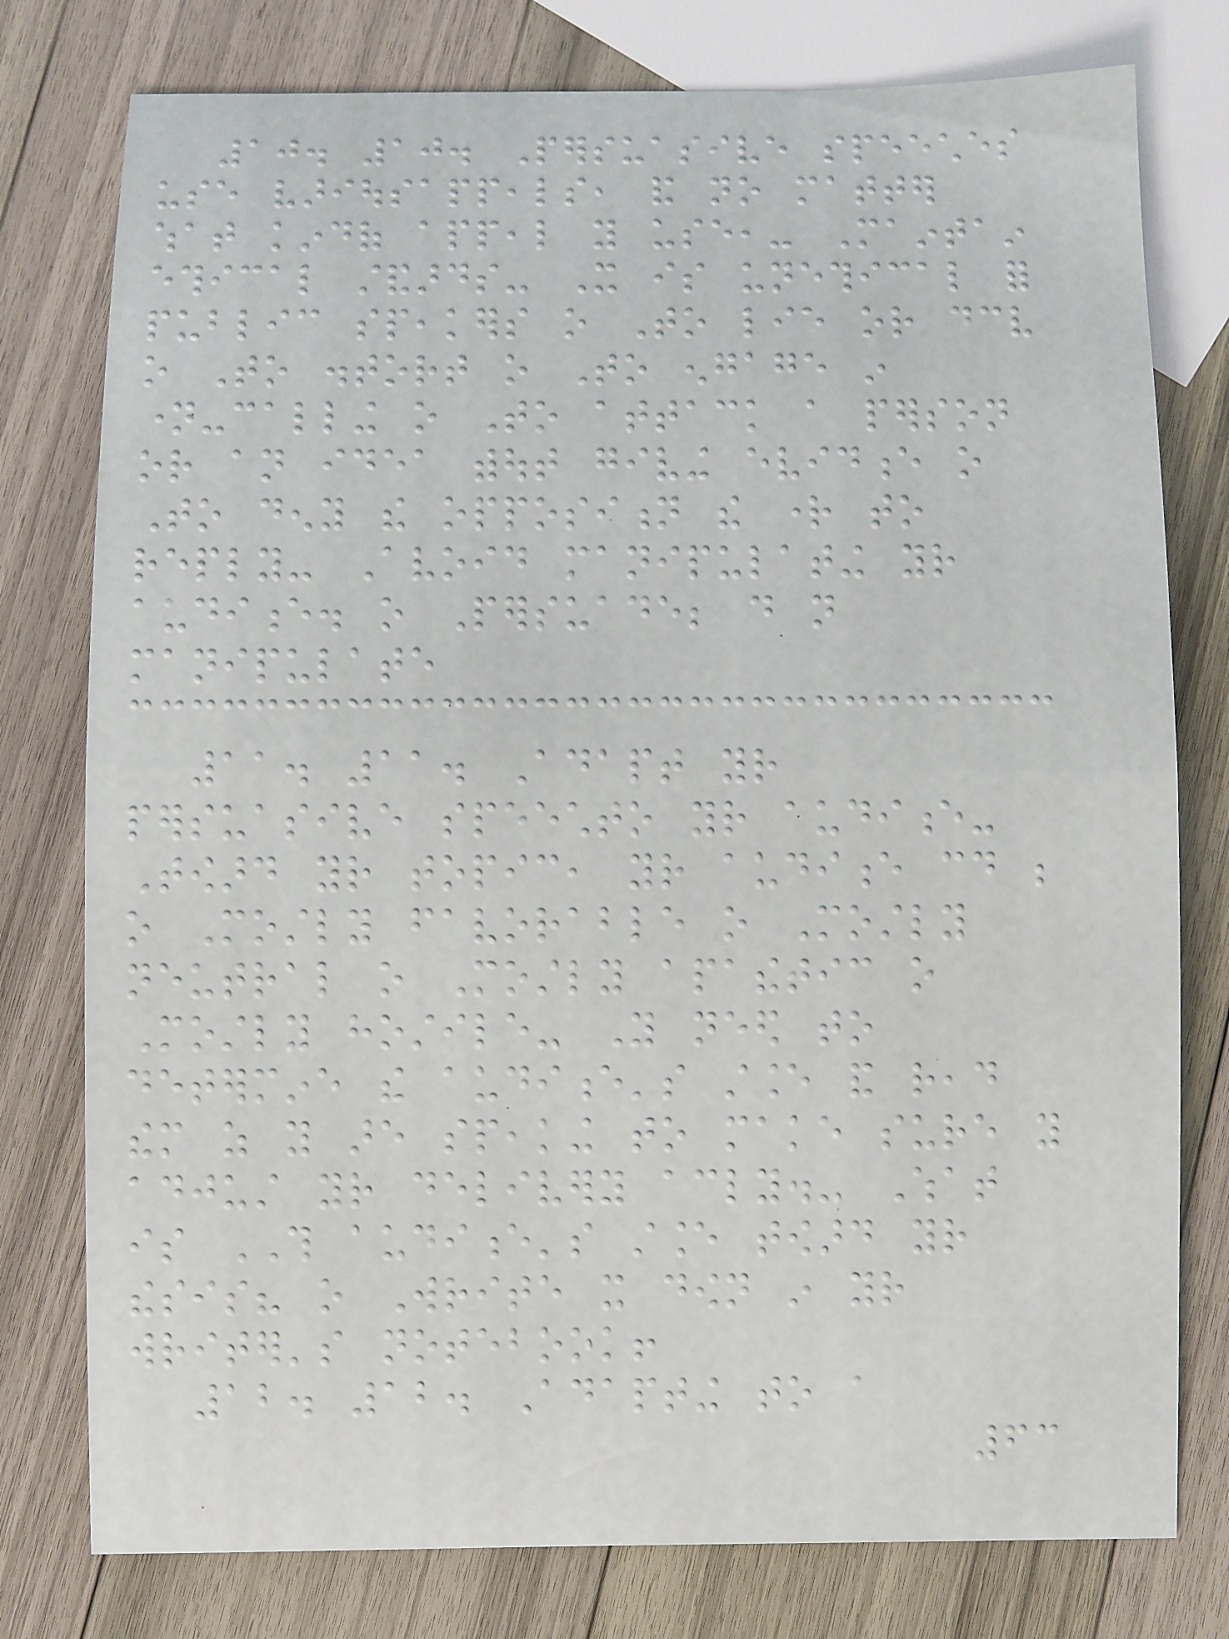10. 10. Persuasive speeches
use variousappeals, and no matter
what kindof appeal you use,- Maintain
ethical standards- It is unethical for
public speakers o To lie or deceive
o To distort o To engage in
name-calling o To attack a person
or an idea without giving evidence o
To deny the opposition the right to
reply- Avoid manipulating your
audience. o Persuade; do not
manipulate
11. 11. Adapt your
persuasive speechto your audience-
Toward your topic, your audience could be
o Mostly favorable o Mostly
neutral o Mostly apathetic o
Mostly hostile- You need to
determine the audience's stance and read
them as you are speaking to make sure you
adjust your delivery accordingly.- What
is THIS audience's stance toward your
thesis? o Write it down in your
writer's notebook!
12. 12. Adapting to a
63
